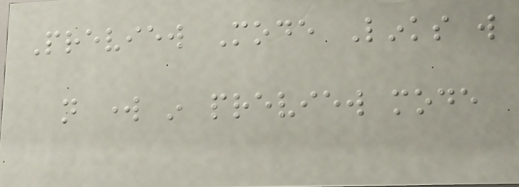Preview Mode Links will
not work in preview mode
